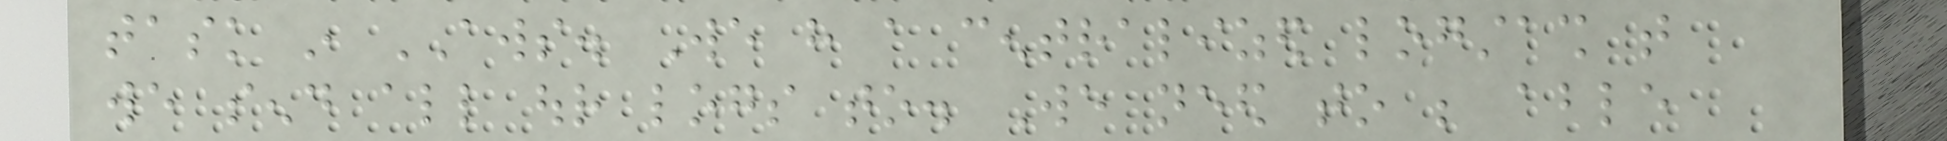task in AWS. We have a centralized logstash that
we send all our logs to. We need to be able
